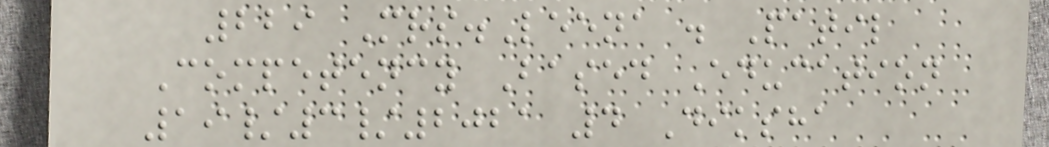229 Mrs.Leena . Patil
Competency Based Education
19/3/2021 4 Diksha
